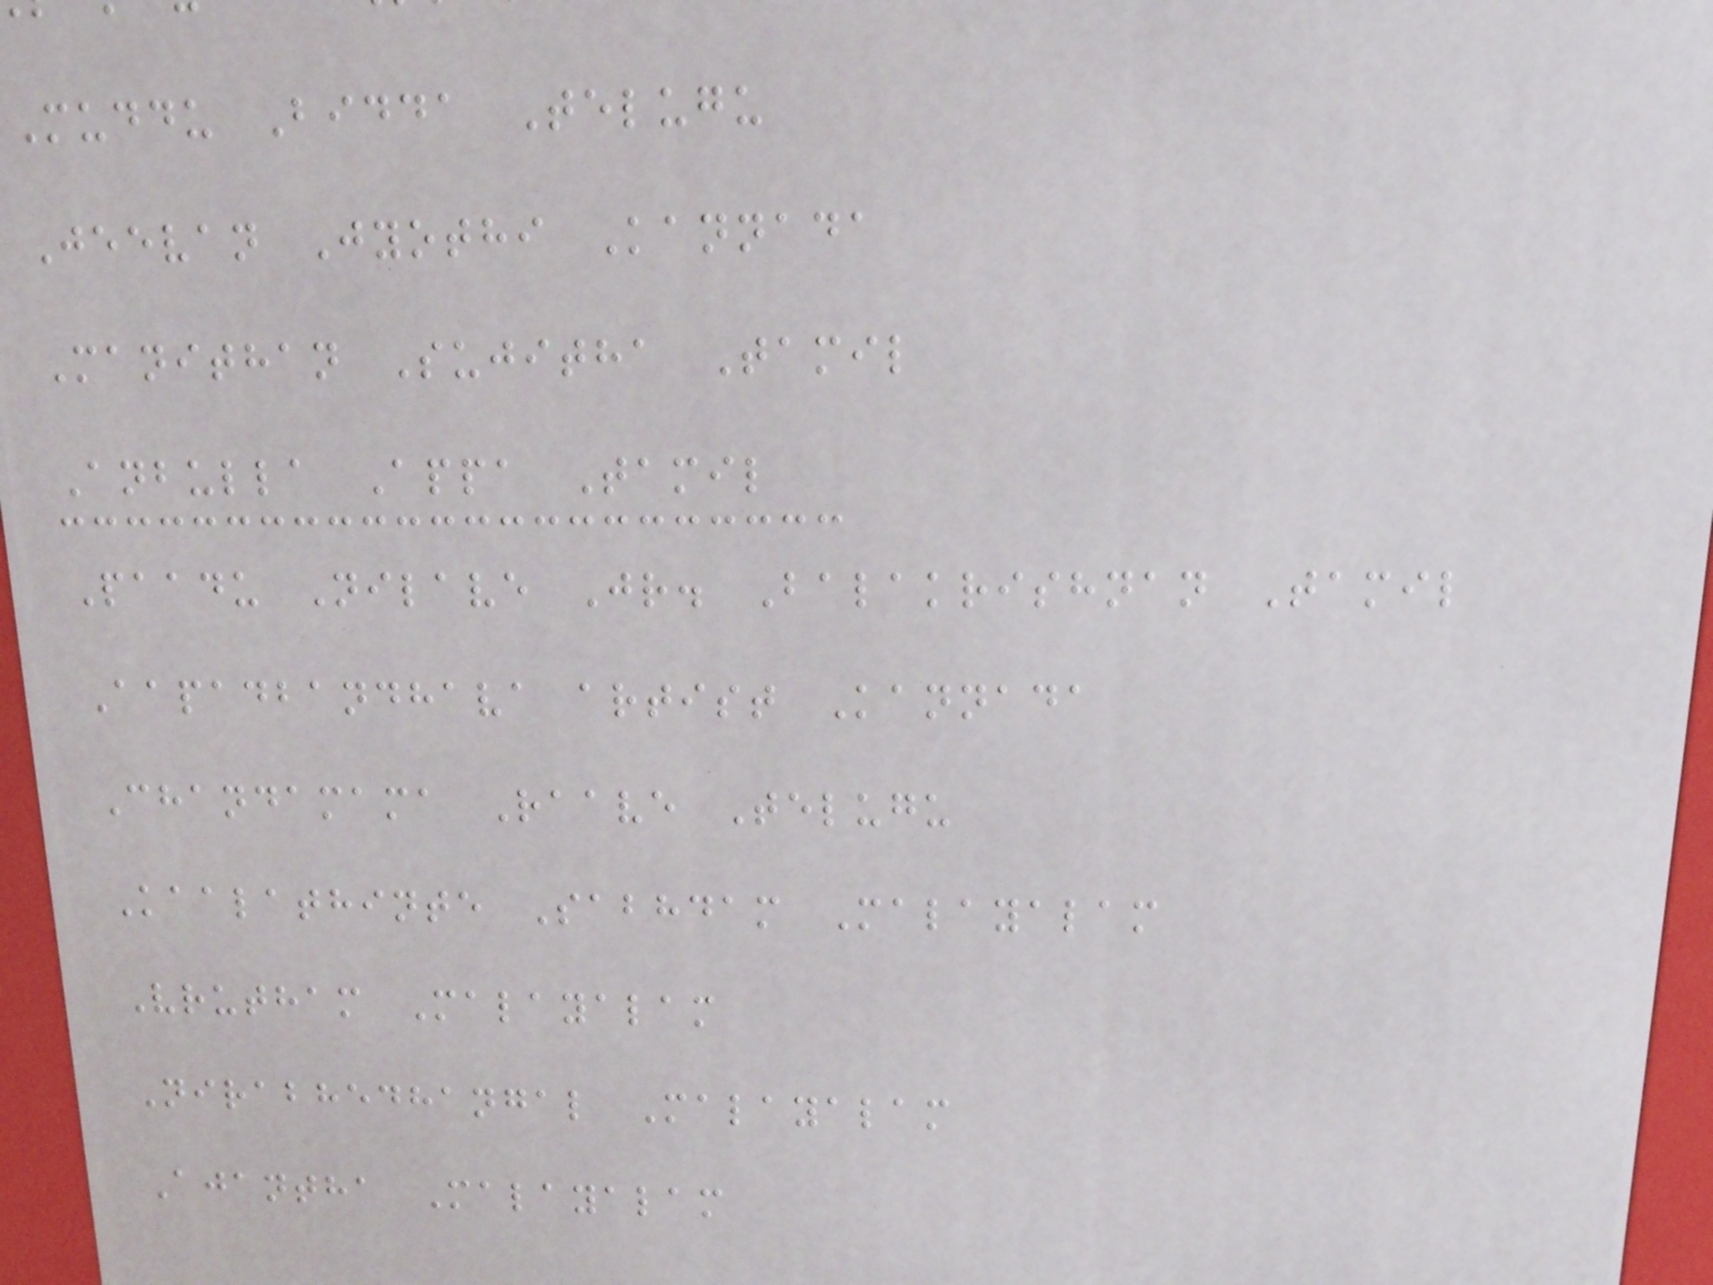Muddu Bidda Telugu
Jeevan Jyothi Kannada
Manithan Sujitha Tamil
Anbulla Appa Tamil
Paadu Nilave Jr. Balakrishnan Tamil
Aapadbandhava artist Kannada
Chandamama Raave Telugu
Kaalathinte Sabhdam Malayalam
Vrutham Malayalam
Nirabhedhangal Malayalam
Ajantha Malayalam
